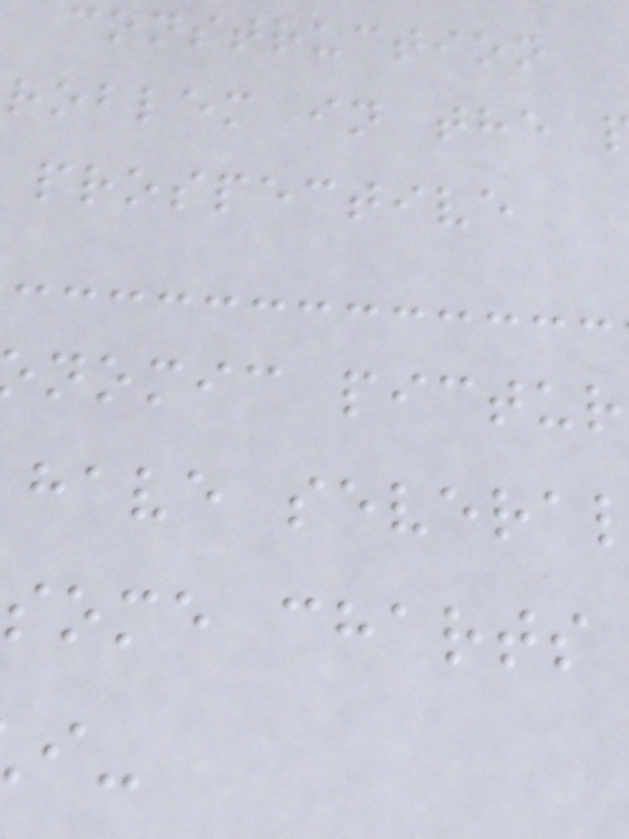construction
roblem in the
prospective
nomic pictur
have severa
some charts
